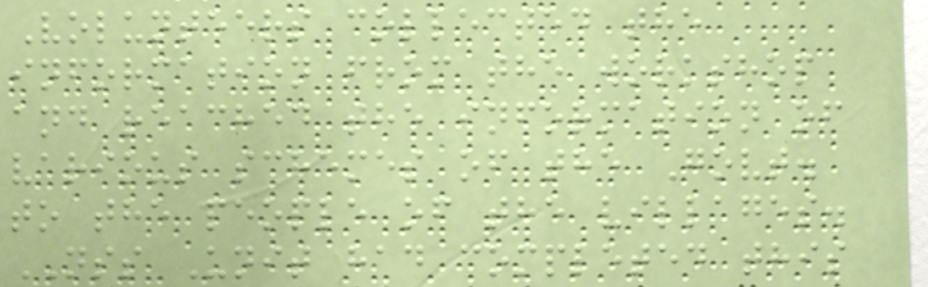Volunteers collected the
information from the workshop
and reached the information of
various schemes of the Govt.
to the people of the villages.
NSS Unit had completed this
